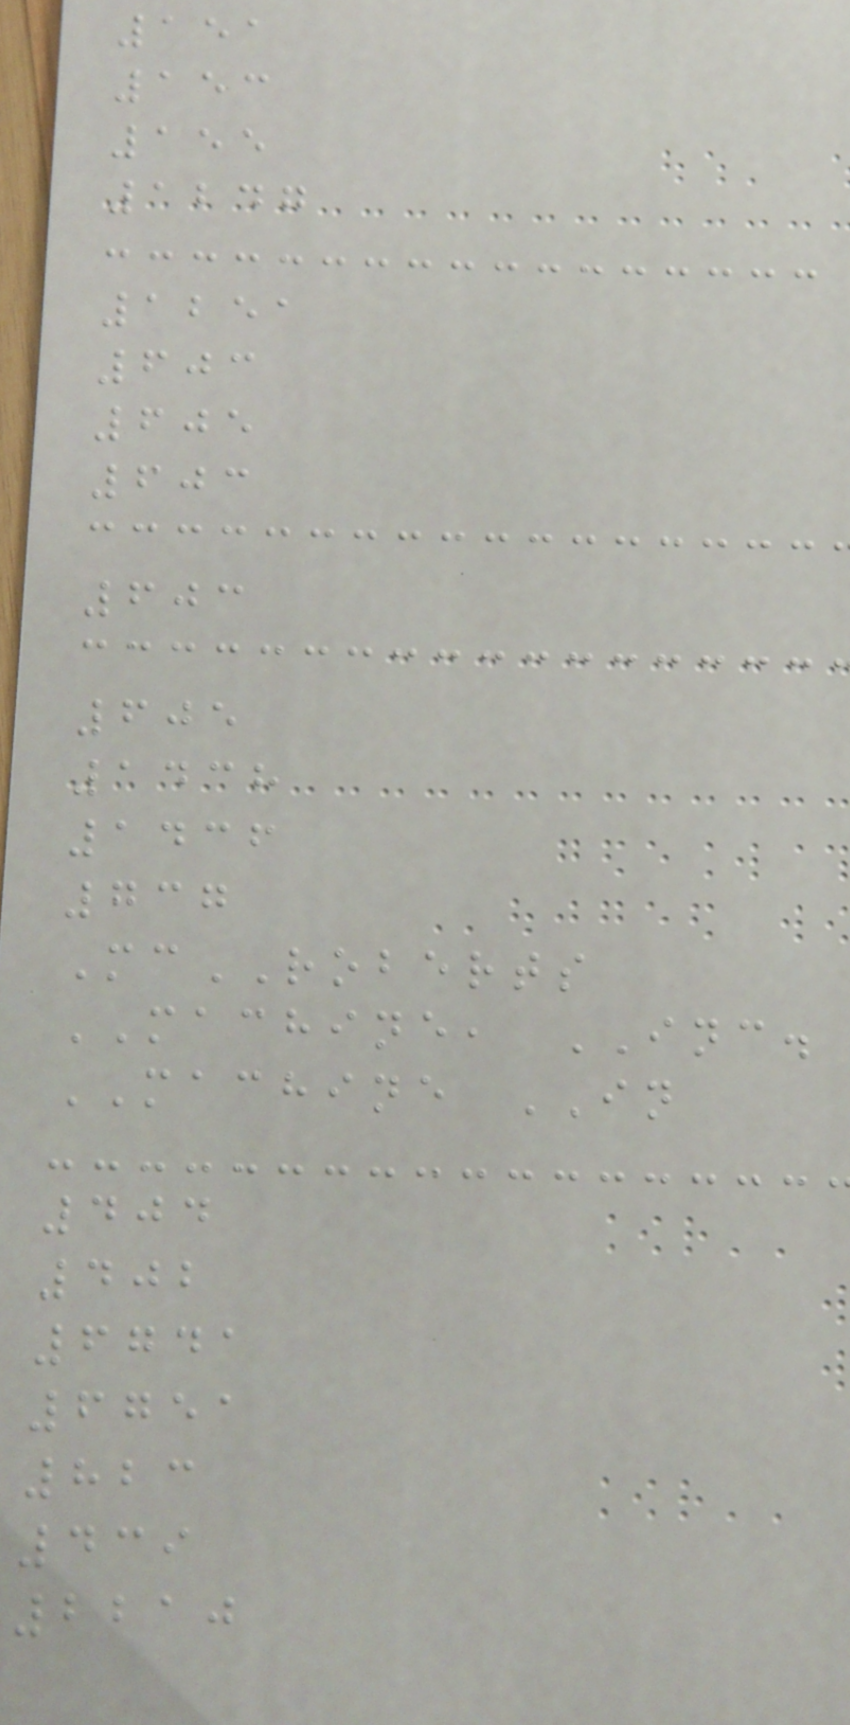151
153
155
1247
1251
603
605
603
603
605
1438
1436
737
McROBERTS
MACHINE, INC.
MACHINE IN
404
402
6741
6751
823
439
2210
